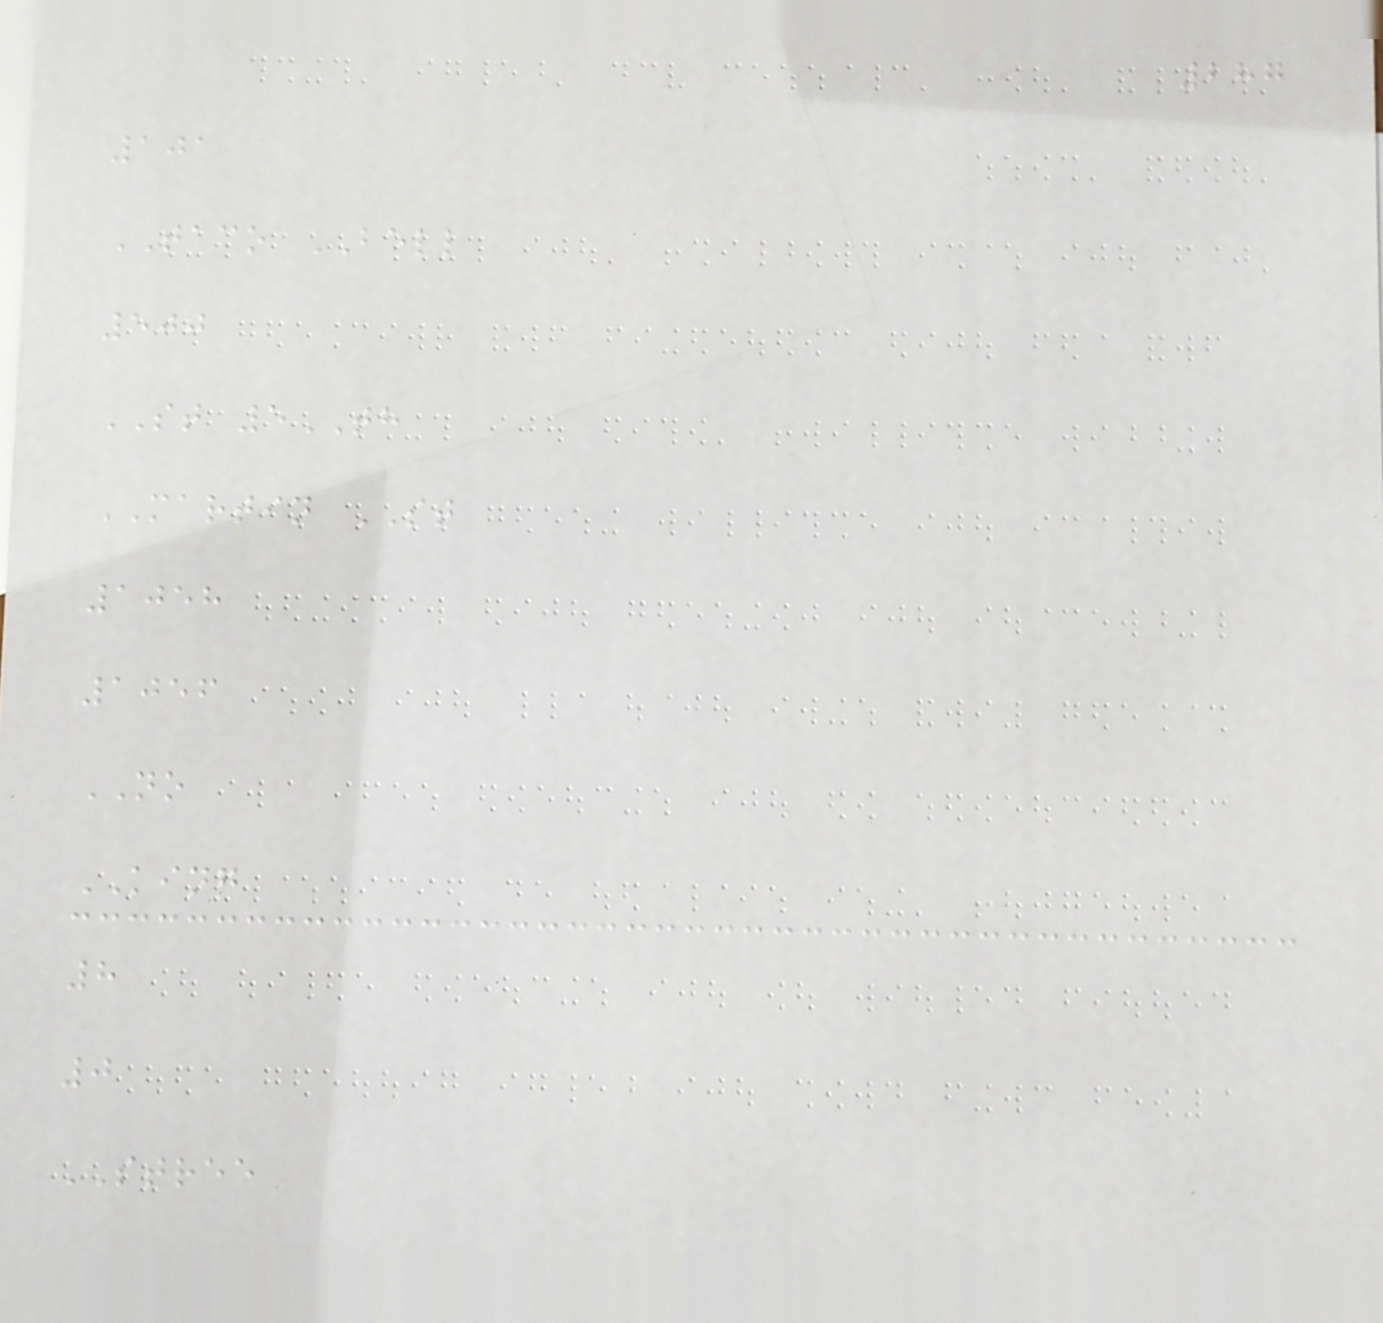287
101
TACO BELL
500
ST 5TH
MARTIN ST
1058
1056
NO
KING
8
0
STREE
